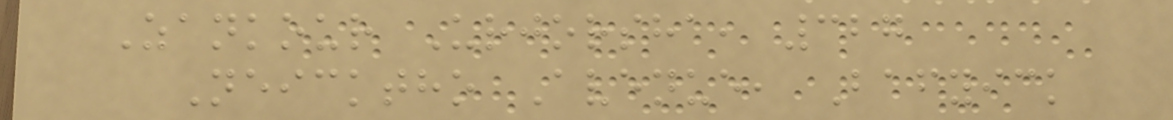Zankour Urjorsha, 327
Neicktho Avenue, Bafyick
